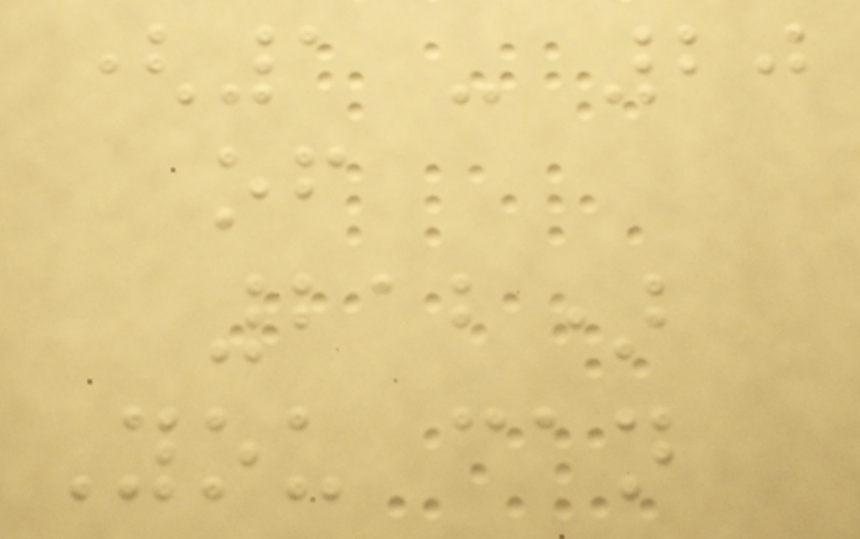(1 - 20
of
212)
You can
